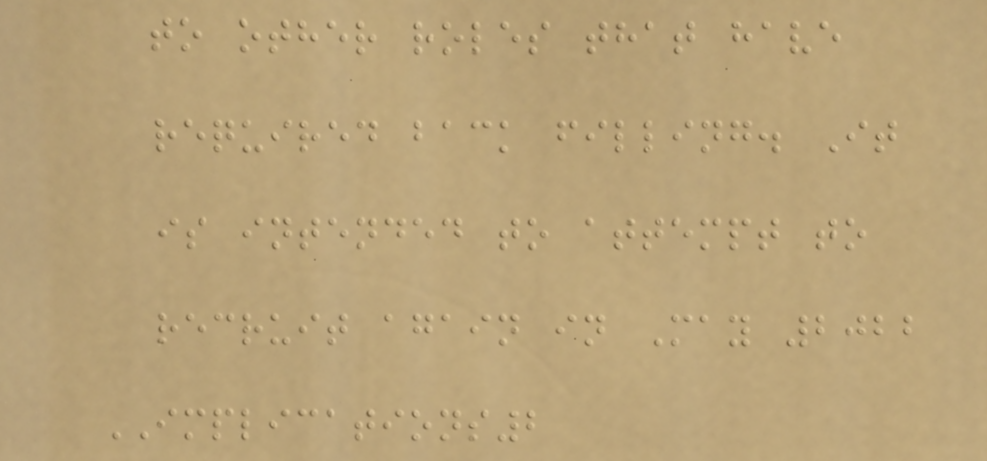to other roles that have
required back filling. It
is intended to attempt to
recruit again in May 2022
IMPLICATIONS2
